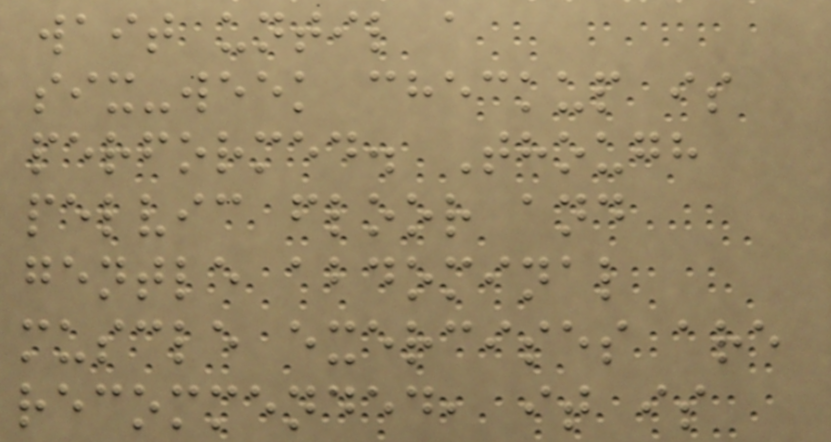wait until a
six-week checkup is
performed. Though
pelvic floor and
gentle abdominal
muscle exercises are
recommended, it is
